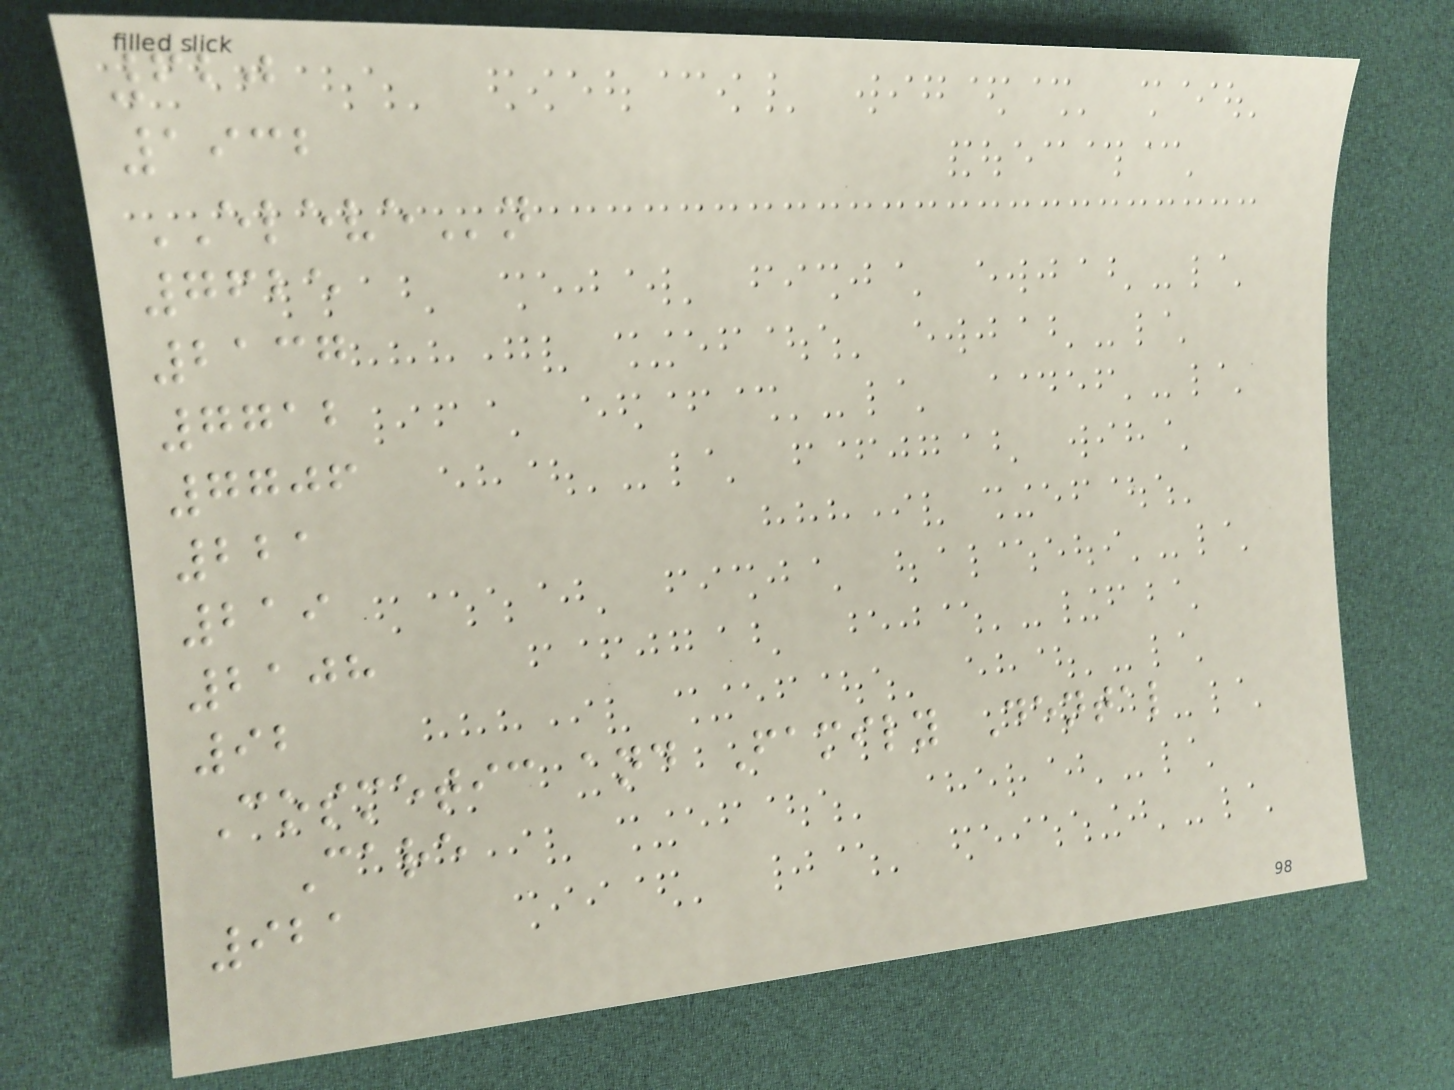620
1932
ELEVEn
7625
2137
7712
7706
221
219
2108
92
Cosmetic and Family Dental
Care
921
